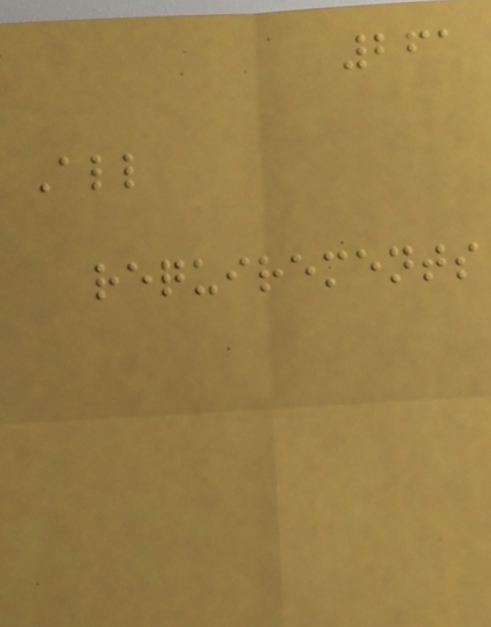261
All
requirements
